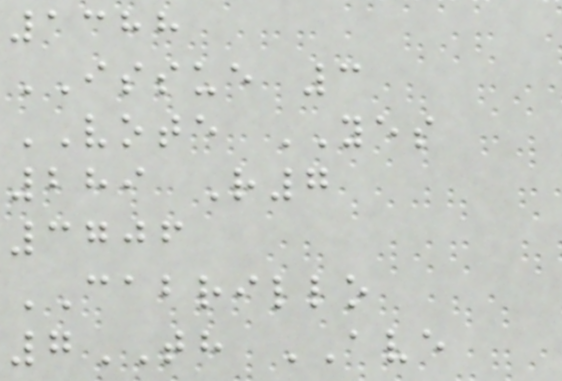1388
ISSUE 3
VOTE YES
289 R7
3706
CABRILLO
7TH AVE
